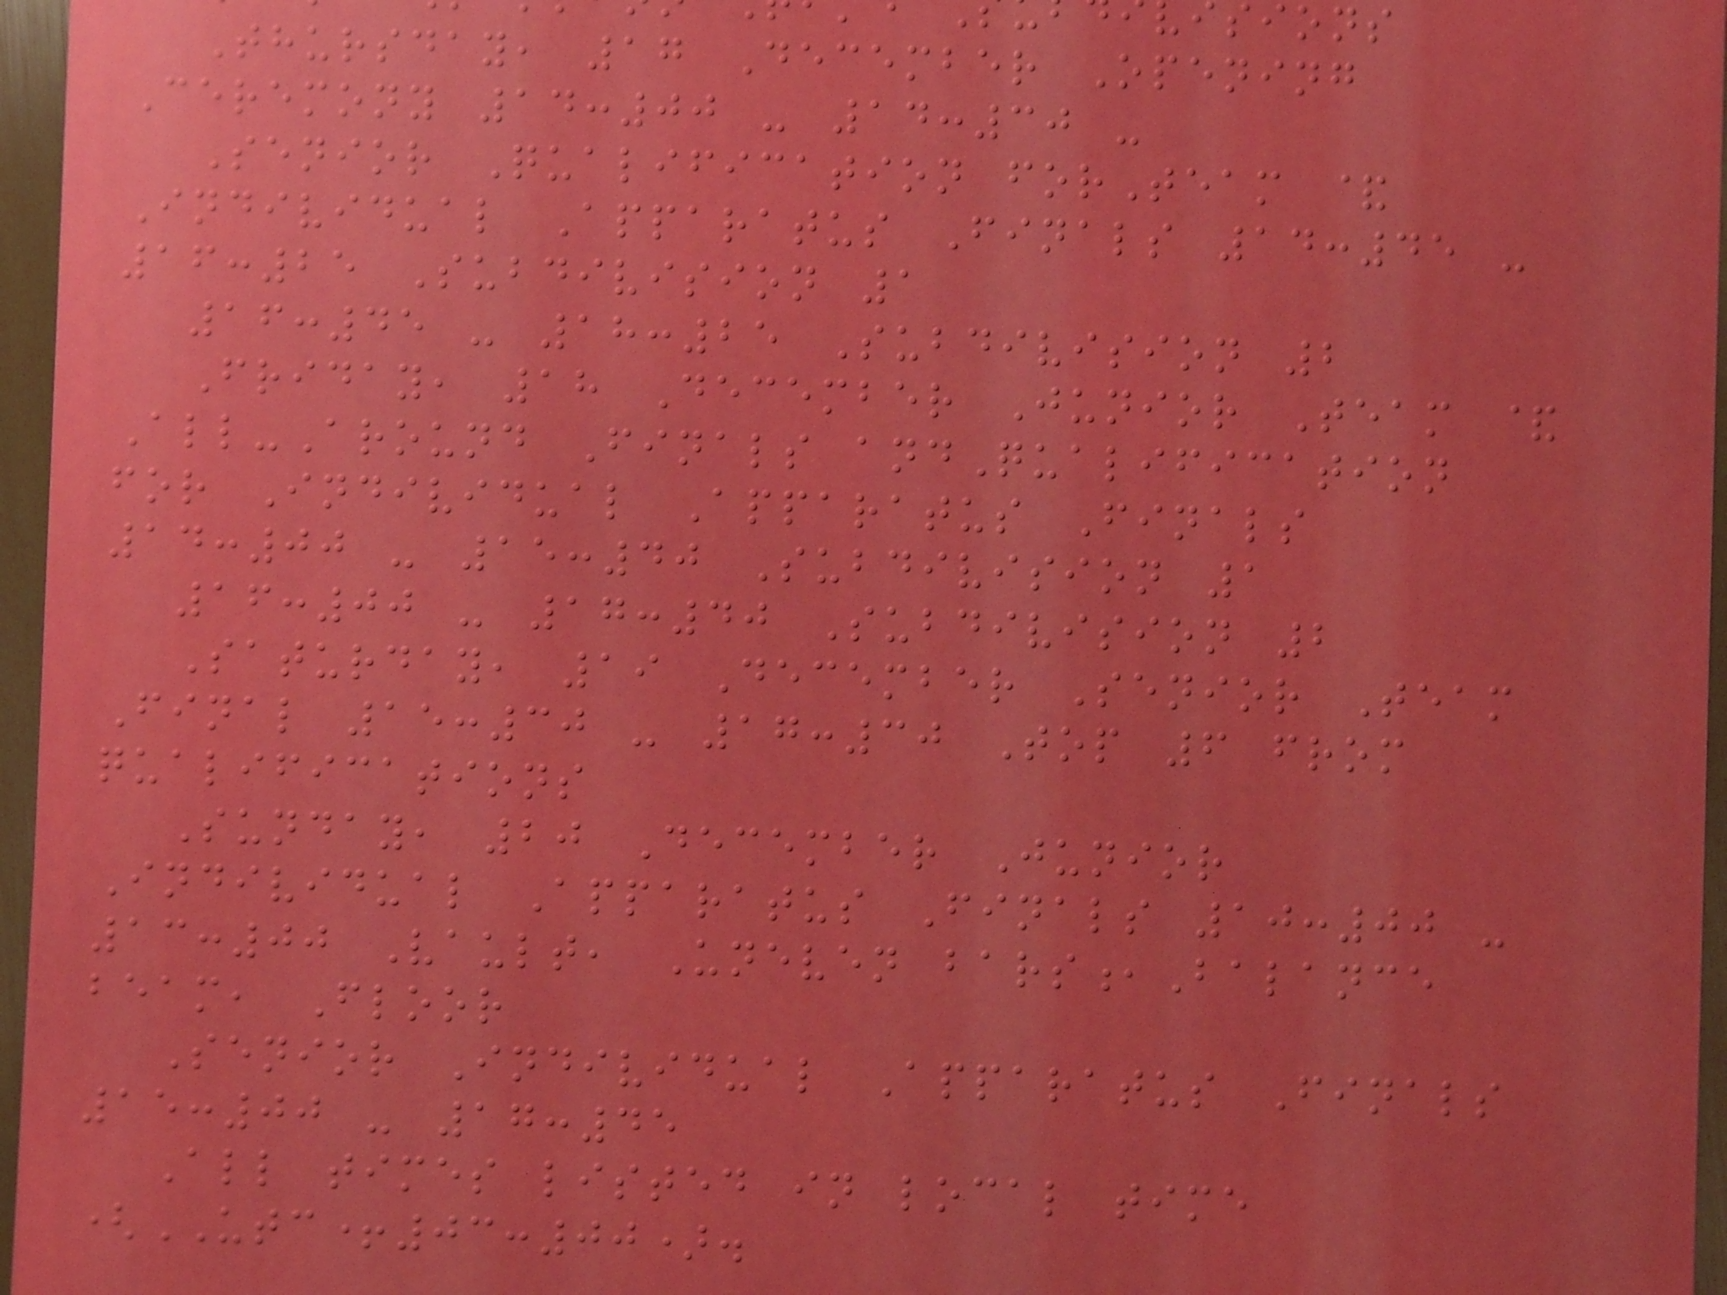Thursday, 17 December Opening
Ceremony 14:00 - 14:30 -
Senior Qualification forTeam &
Individual Apparatus Finals 14:45 -
16:25 Subdivision 1
16:45 - 18:25 Subdivision 2
Friday, 18 December Junior Team &
All-Around Finals andQualification
for Individual Apparatus Finals
14:00 - 15:40 Subdivision 1
16:00 - 17:40 Subdivision 2
Saturday, 19 December Senior Team
Final 15:30 - 17:30 Top 6 from
qualifications
Sunday, 20 December Junior
Individual Apparatus Finals 10:00 -
13:00 Vault, Uneven bars,Balance
beam, Floor
Senior Individual Apparatus Finals
15:00 - 17:45
All times listed in local time
(UTC+03:00).
